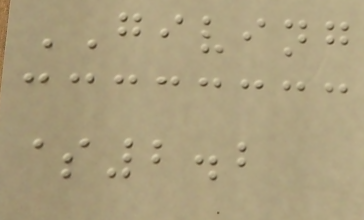GIVING
$2.2
